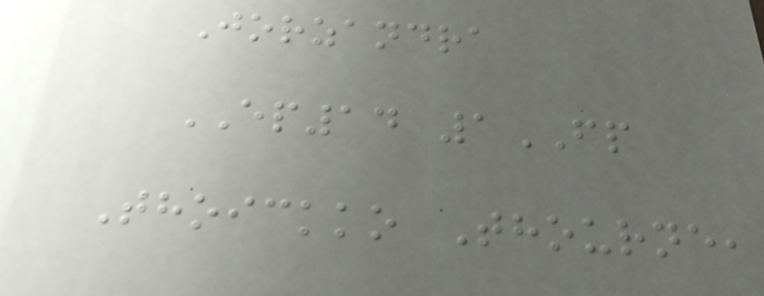Jorzandra
EP14 1FP
Thoickko Thourne,
